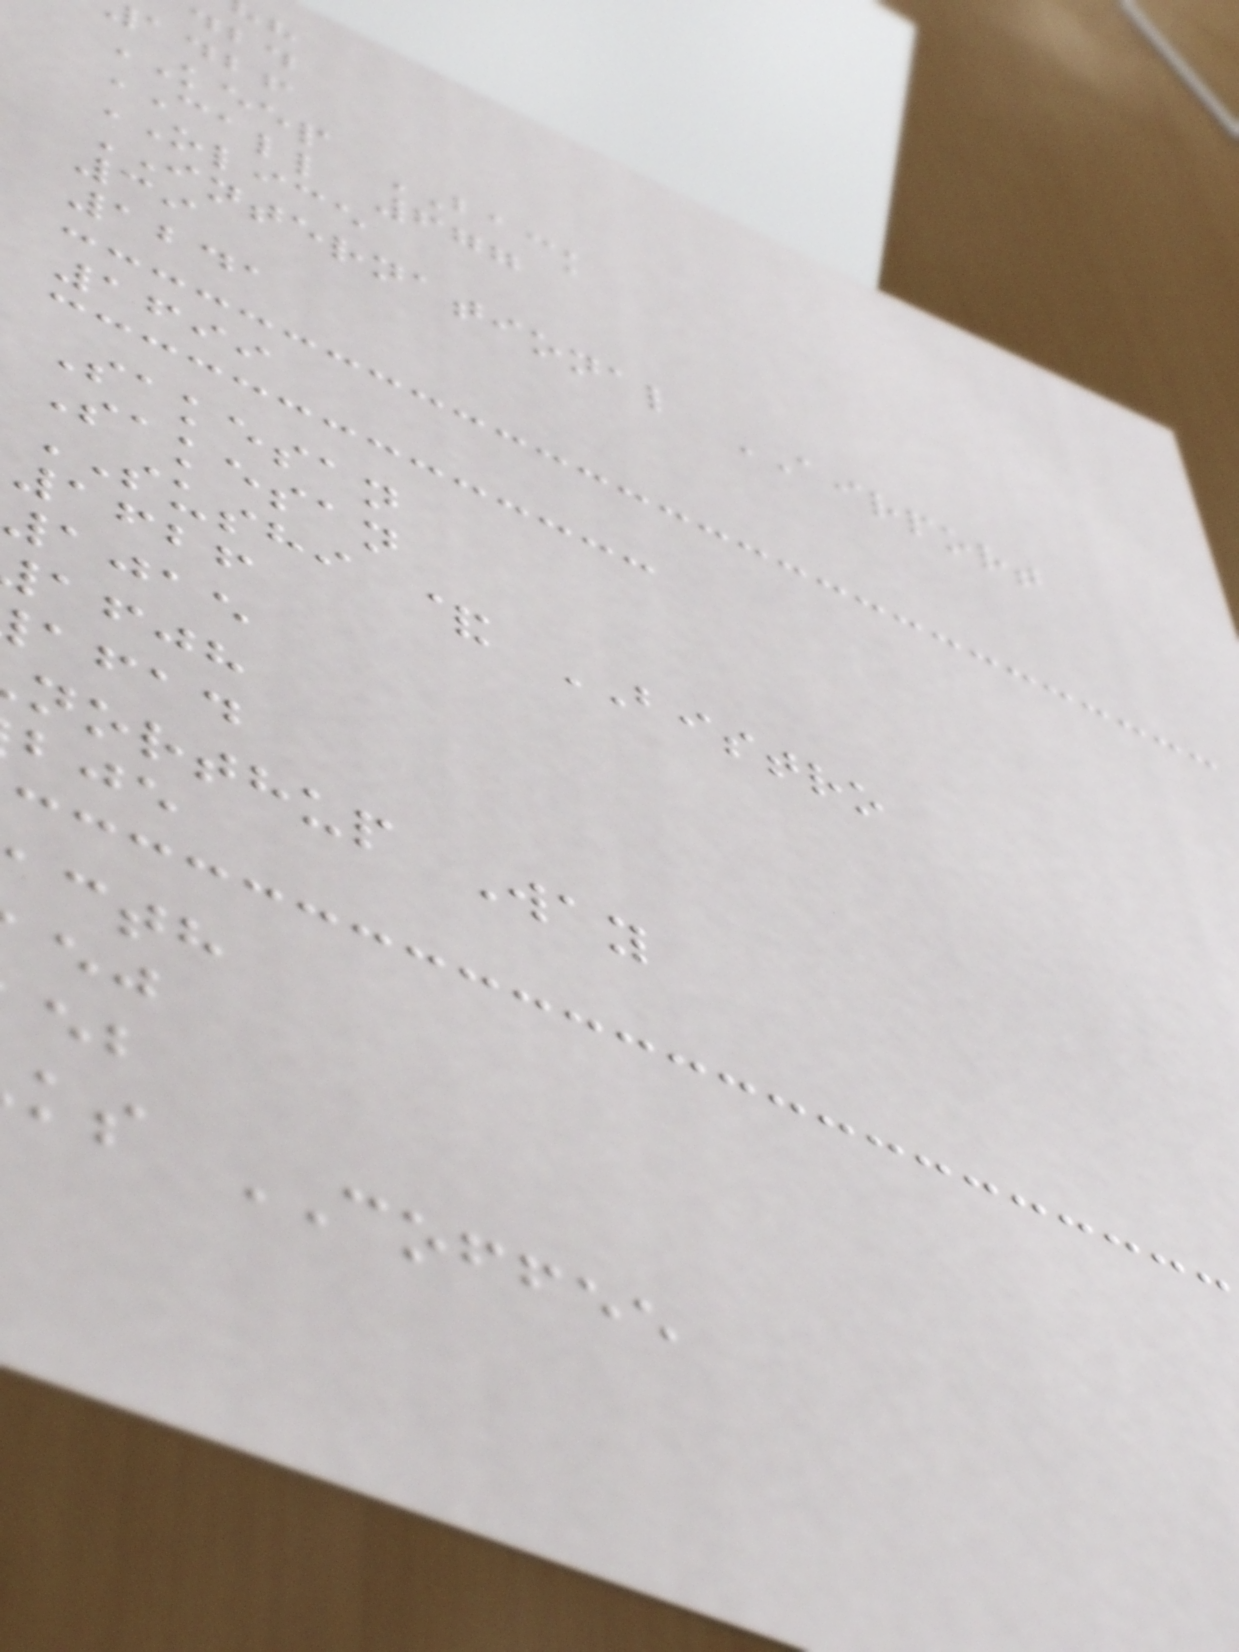adbf
KEEP BACK
CALL 677
OLICE
INTERNATIONAL AIRPORT
39
1241
1699
Sakesan
Sakesan
SUSHI & BISTRO
1626
1015
afjh
afad
northup Way
ks COFFEE
